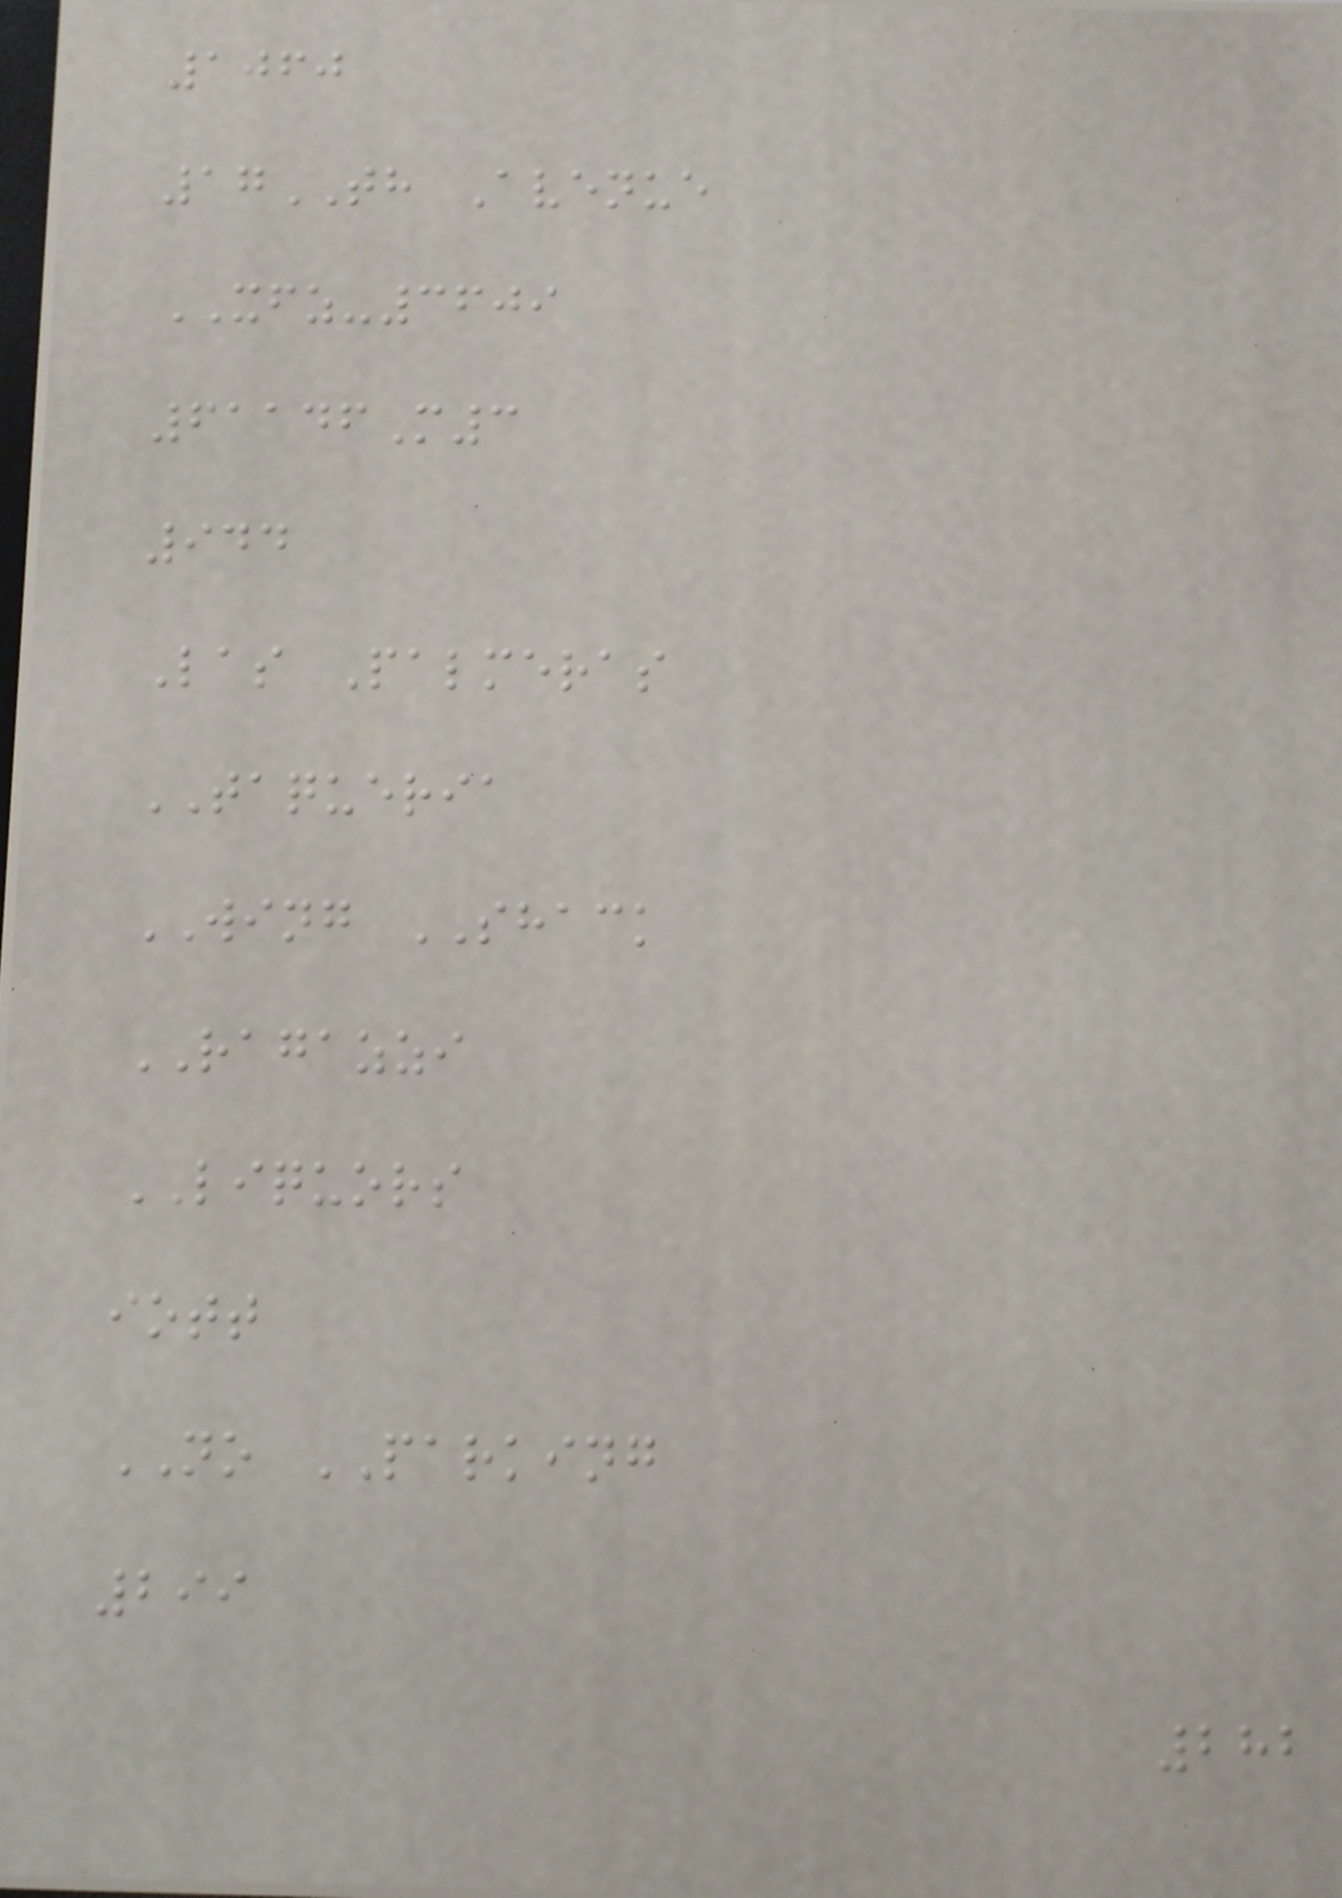1060
17TH Avenue
XFZ-3609
61146M3
944
Las Palmeras
TAQUERIA
WING SHACK
RAGAZZI
LIQUORS
iott
NO PARKING
299
282
